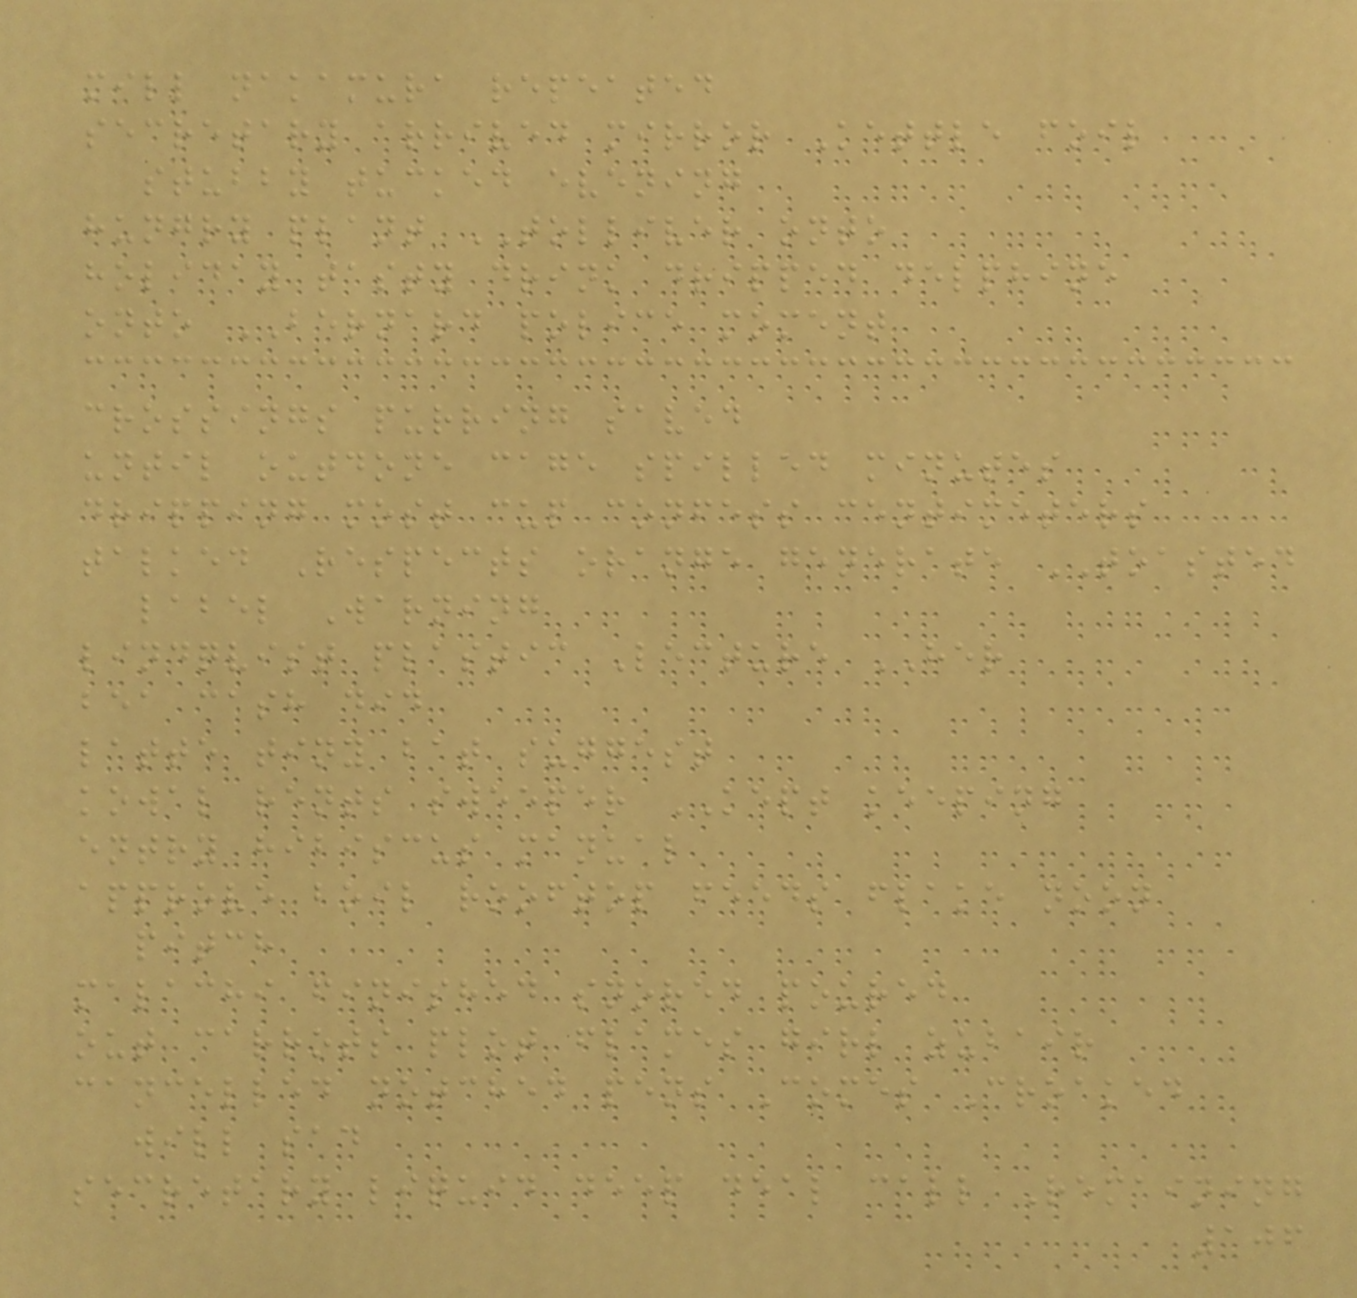mill nakamura repeated
secretary arrived mirror Kettle foil
stubby tucked evening
hungry plant TOLLIVER onto
holiday tasty drink dripped delphine
onto BERNARD police moment
crossings purring saved
until outdone cage spilled minutes
dripping most cup confess centimeters
talked Respects orange generate TOASTED
label Warning
lindqvist plastic Lecture HER
bea cash did
latte tiny bat suggest
kowal rents sweeper KEPT keeping
entry hibiscus manual
approve boil rooftop feeds flake noon
pitch
malachi finished snored poured
out carrots plot flames girl zubair
cancelled notched pens Comes Croaked
will sad
secretary liquid deep deal call Remaining
106
